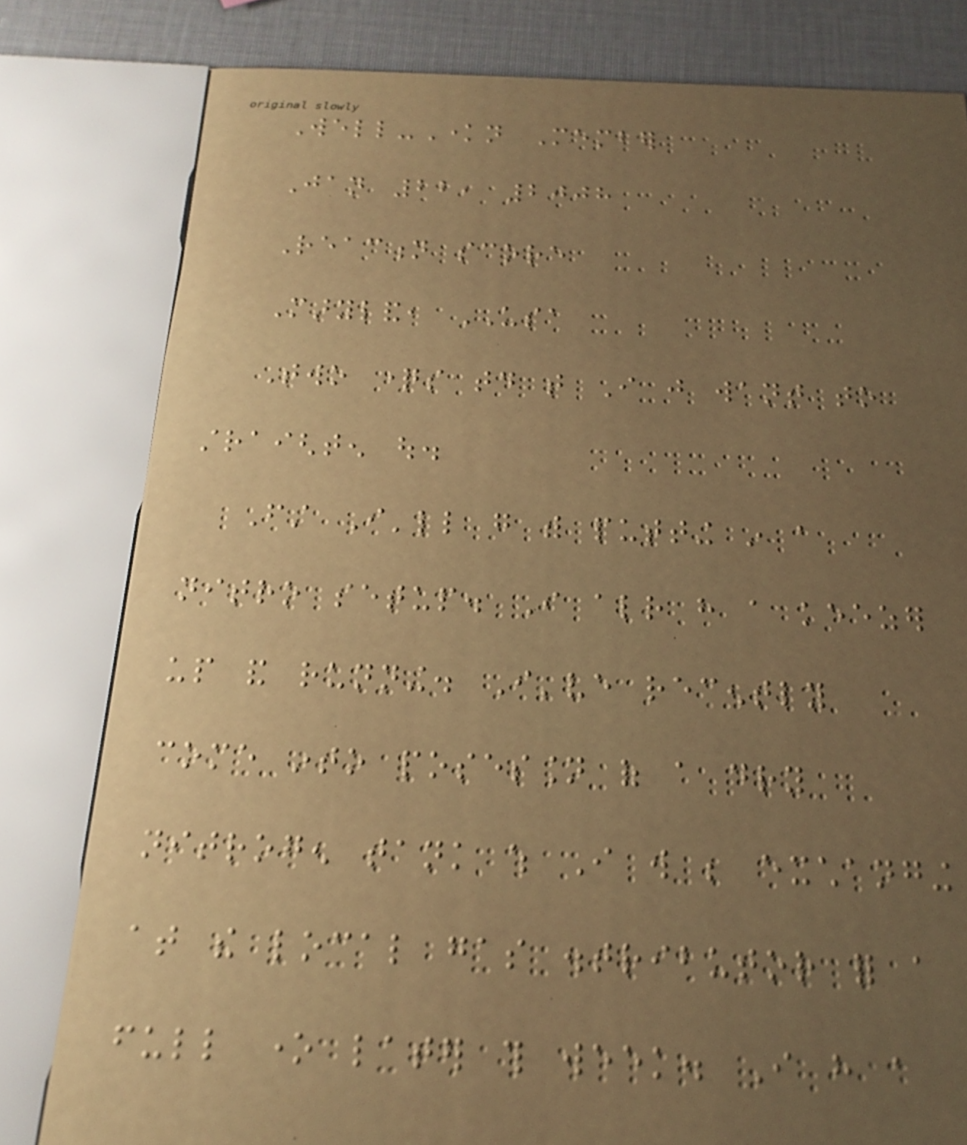Well-Known Member
Jan 22, 2008
Reaction score
Maryland, USA
Two questions today that I just want to
straighten out.
First I'll go with putting in a
nitro setup. I already have a keezer
up and running. I've recently
come into posession of a dry
nitrogen tank which I will be exchanging
at the local gas distributor for a
full one later this week. I have a
